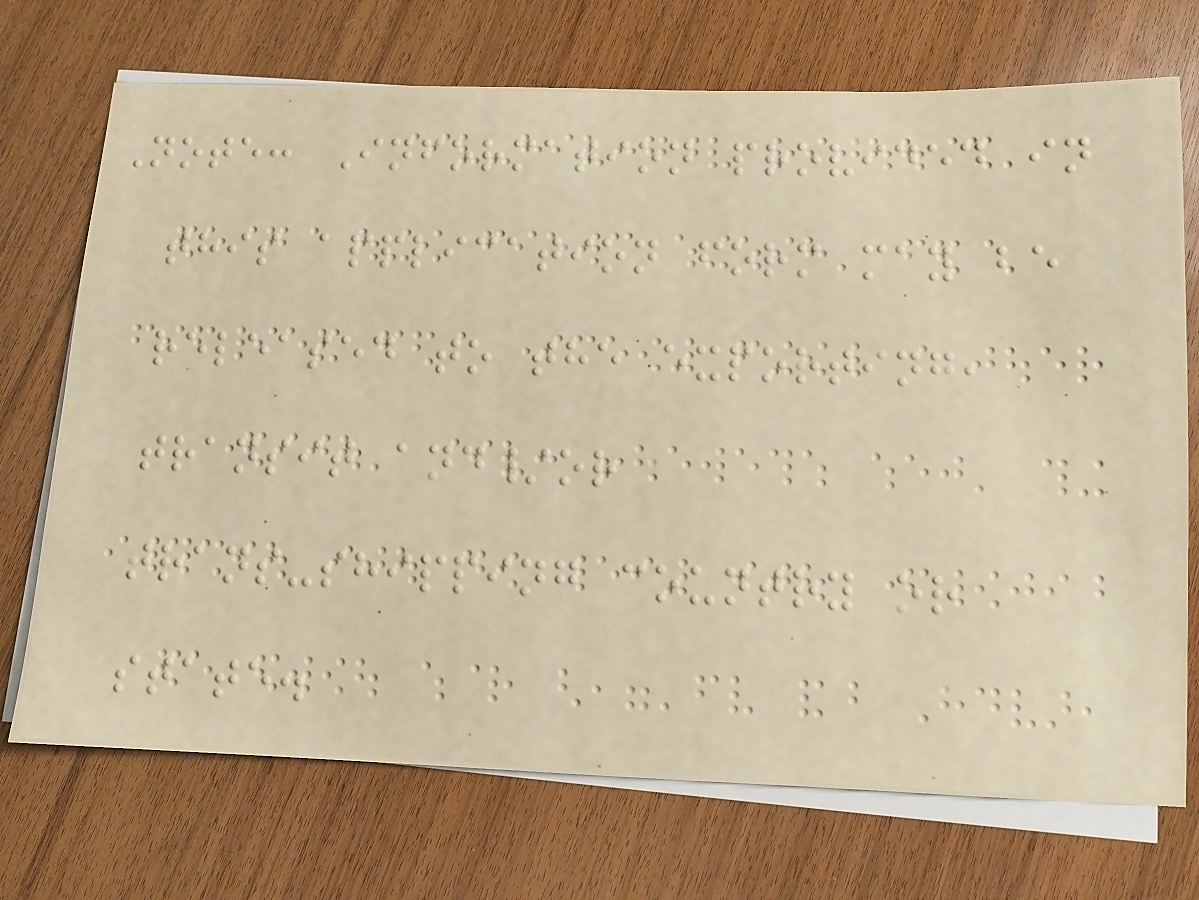Note: Information provided in
this application form may be
released to the exporting,
transit and/or
trans-shipping country or
state.
